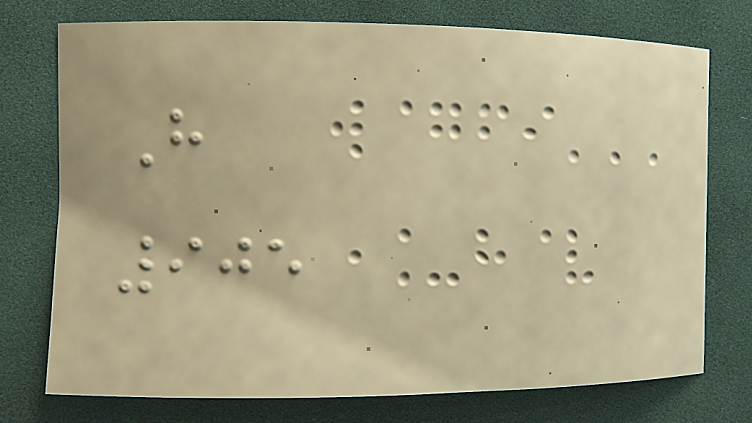H
905
